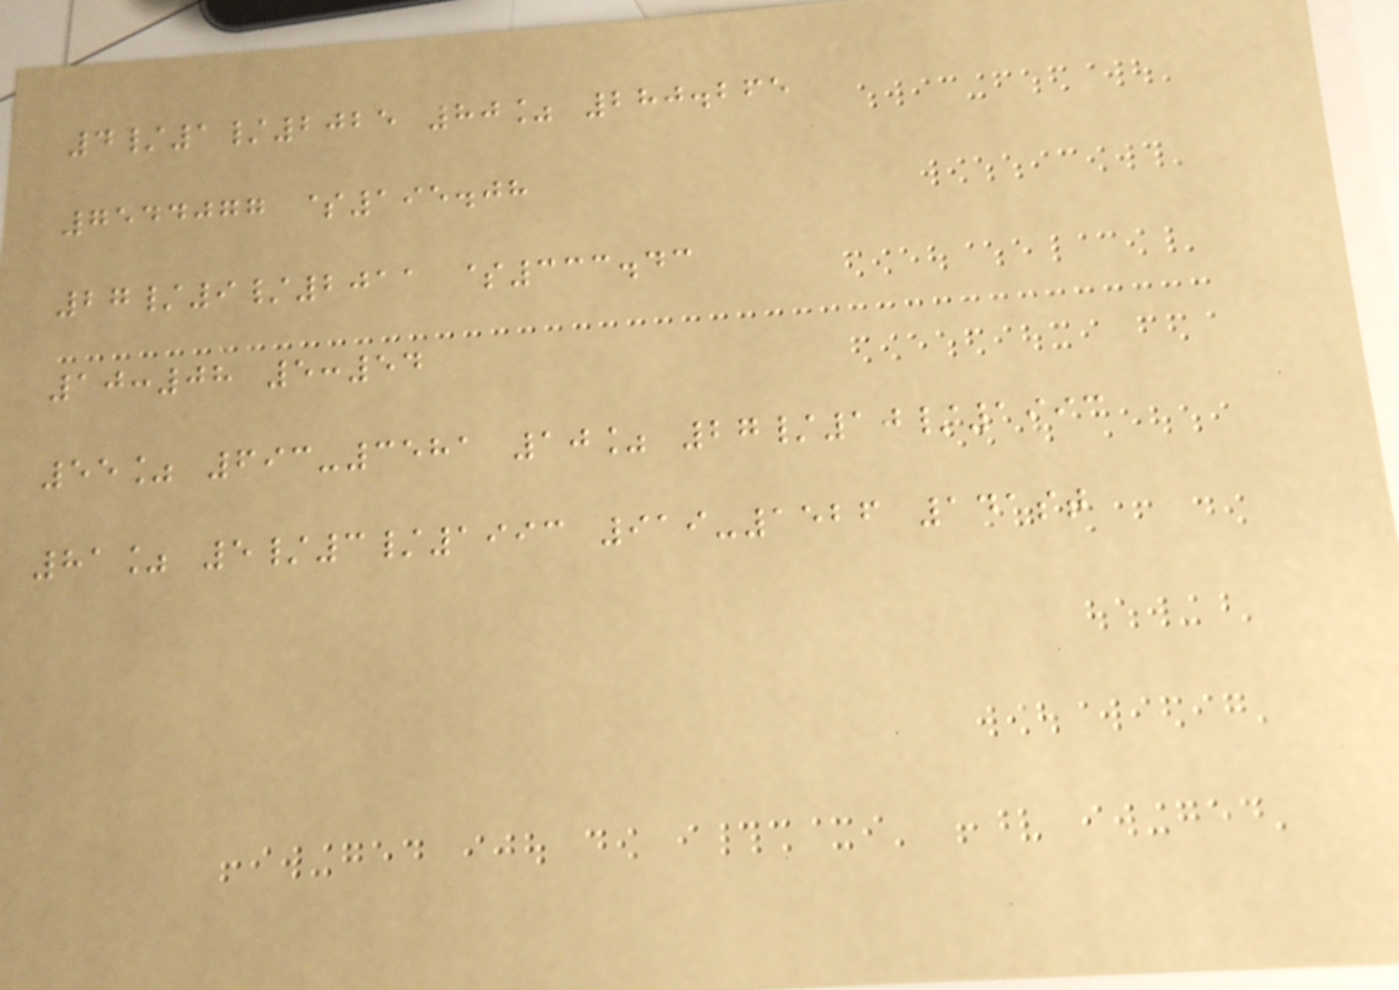4/1/2025 80% 280.265
7544077 $195.08
27/9/2011 $333.43
10:08 5:54
55% 693-3581 10% 27/10/1993
81% 5/3/1993 919-1526 141st
